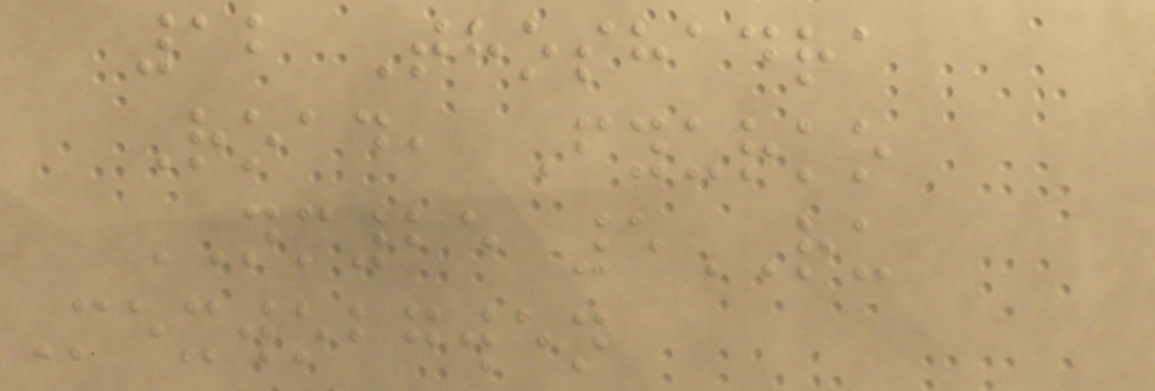12 Thoshadra
Road, Fyurko
NM25 5RU
Mexwobgwen
